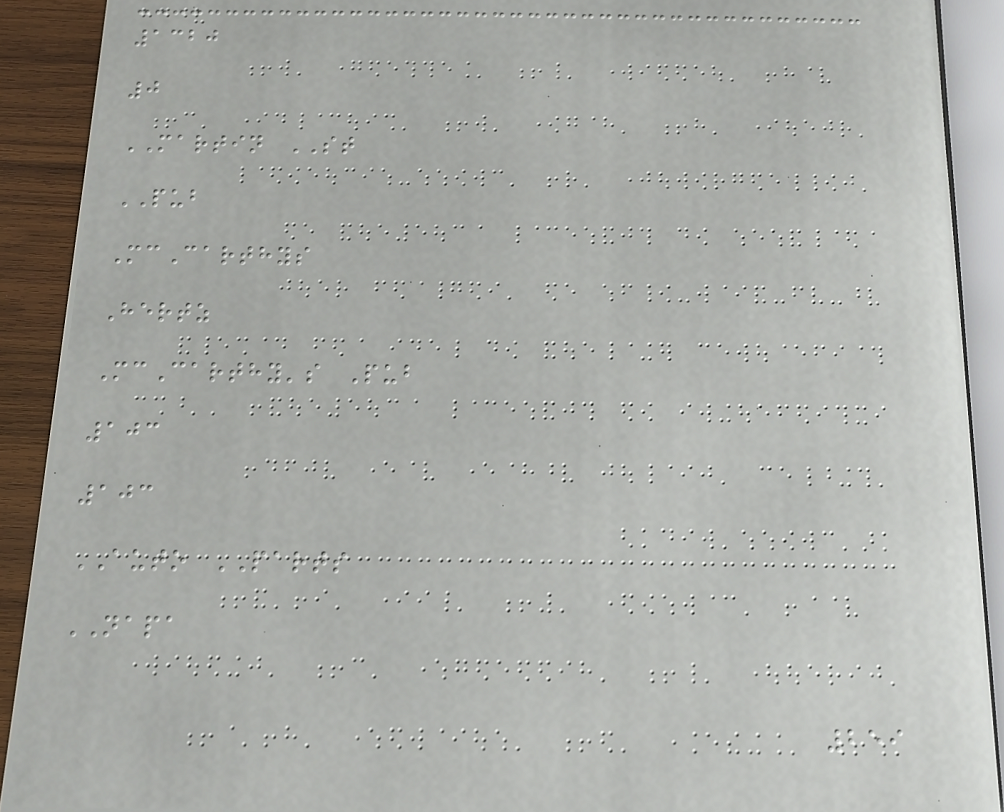1320
0
MARTIN ST
PUB
McCarthys
Hertz
McCarthy's Pub
103
103
AUTO PARTS
NAPA
259
